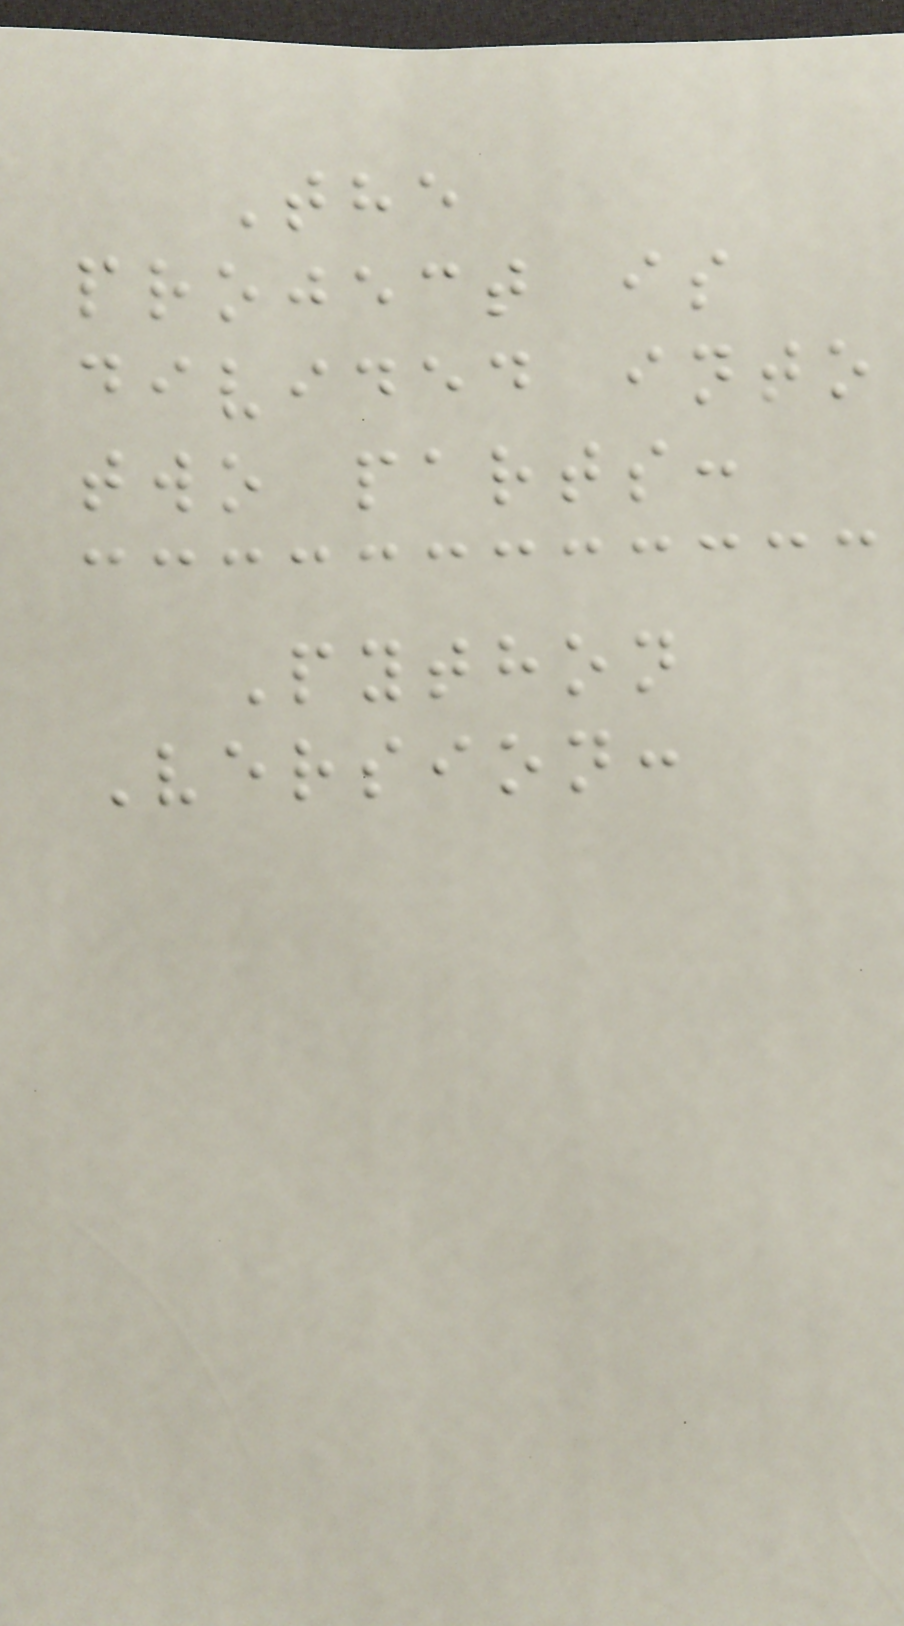The
project is
divided into
two parts:
Python
Version:
